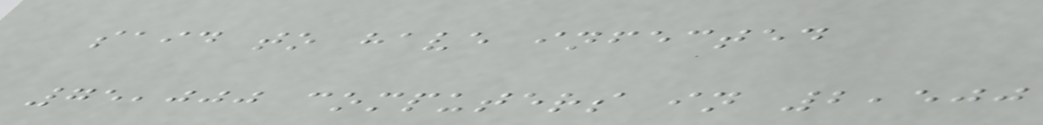said to have infected
75,000 computers in 2,500
